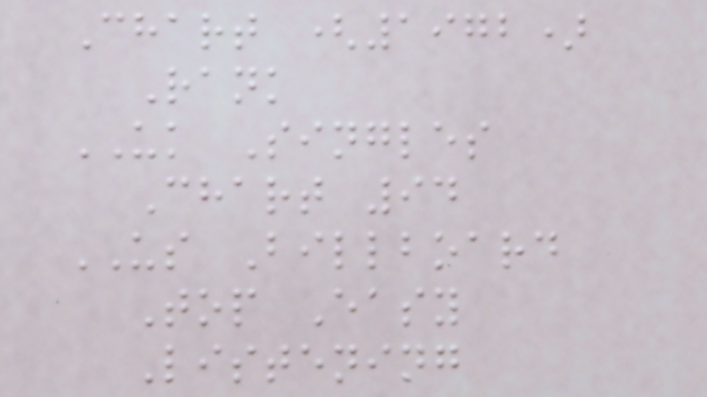Chart (1972)
Rank
UK Singles
Chart 94
US Billboard
Top Easy
Listening
